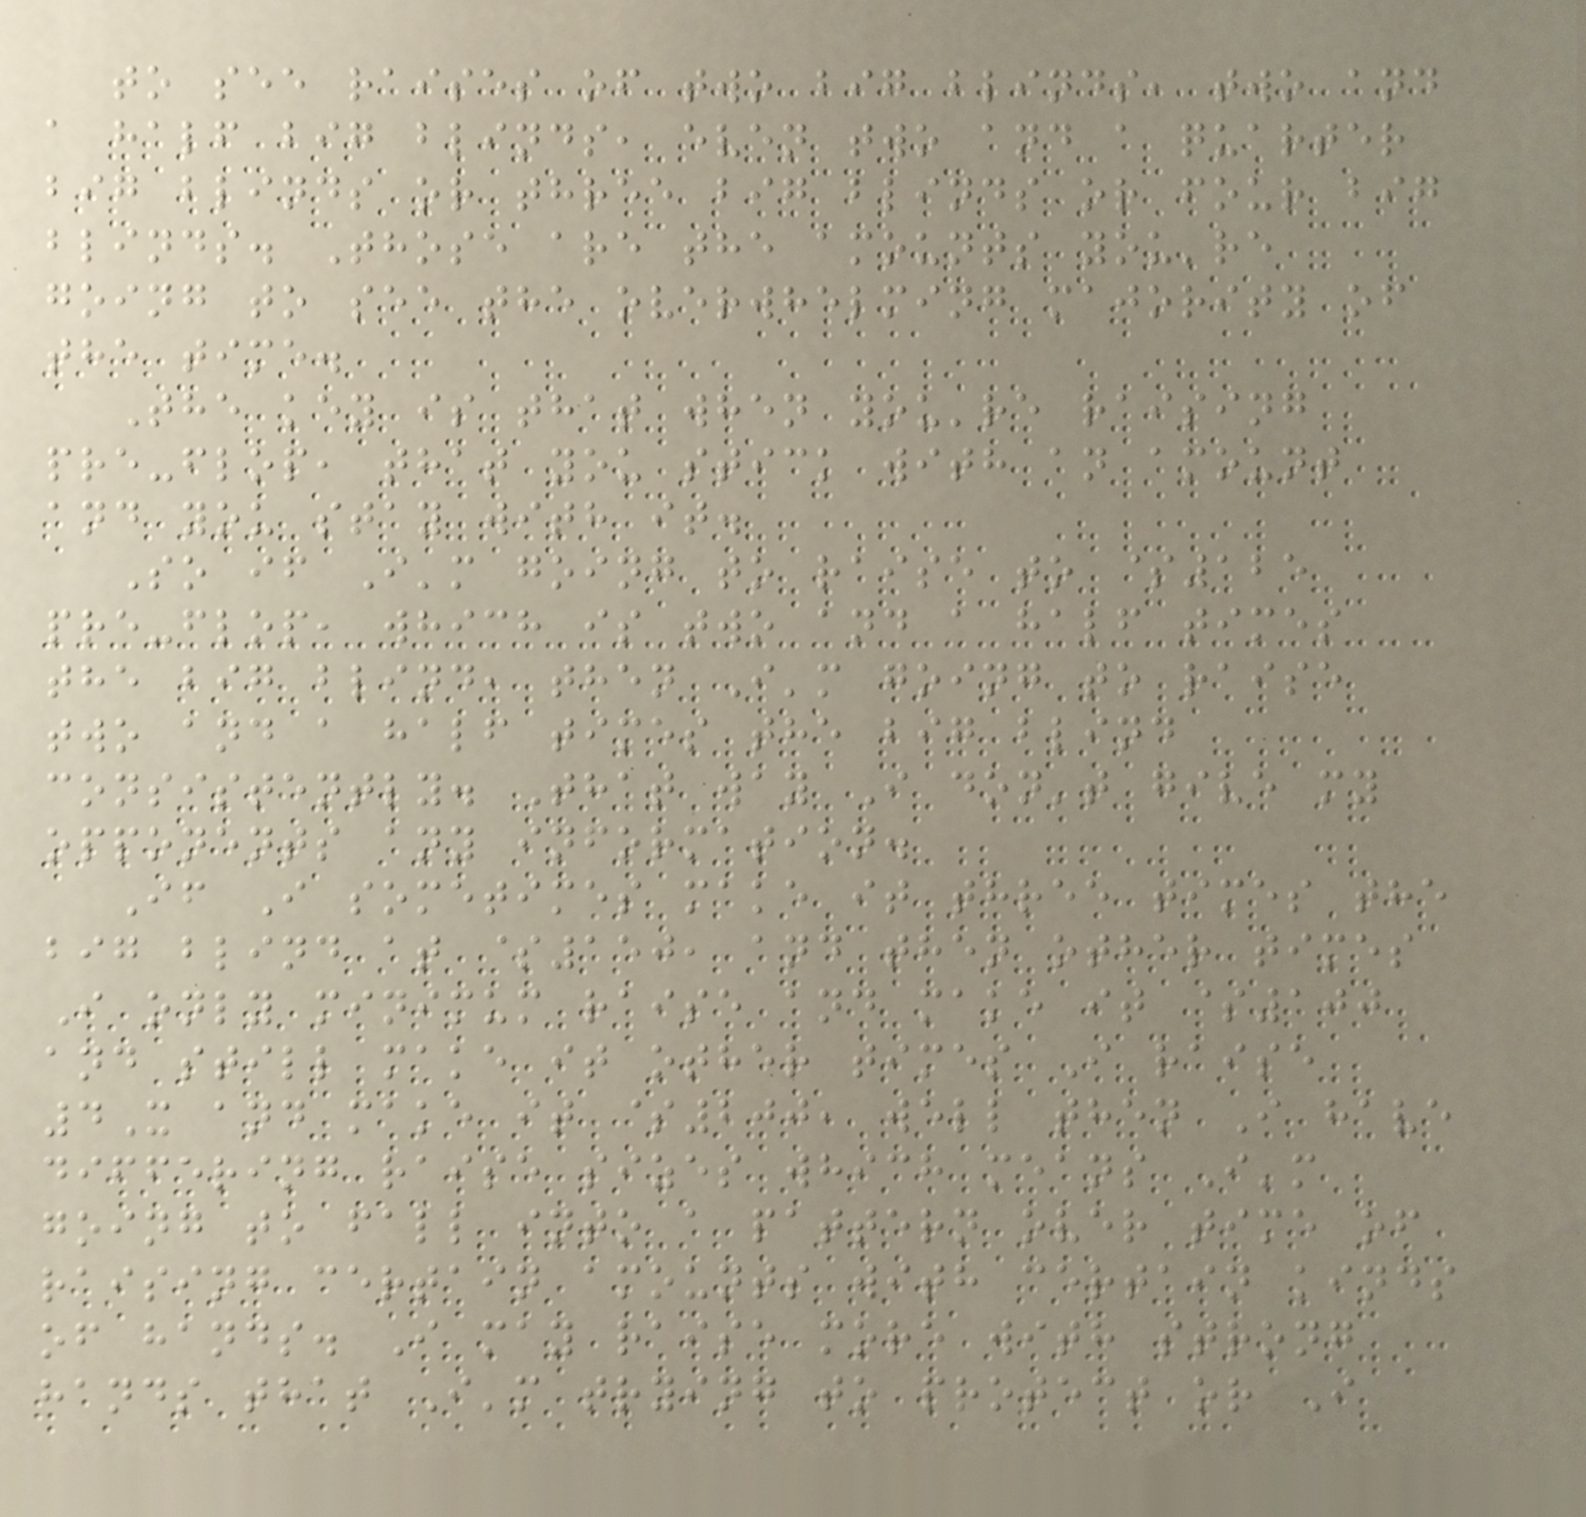to see raises of two big blinds, two and
a half big blinds, even two and a quarter
big blinds or three big blinds or four big
blinds. Those are the amounts you're
going to see the overwhelming majority of
the time.
The key is that when you're raising
pre-flop, that you stick with an amount
and you stay with it.
So if I'm going to raise to $125
pre-flop, which is two and a half times
the big blind, then I'm going to raise
two and a half times the big blind
consistently. That way I don't give my
opponents any information.
If I sometimes make it three times the
big blind at $150, and then other times
I only minimum raise and make it $100
and still make it other times I raise
4X and make it $200, well then I have
differing raise sizes which means I'm
going to fall into a pattern over time of
raising certain amounts with certain kinds
of hands. I may raise more with strong
hands that I'm trying to protect or I
